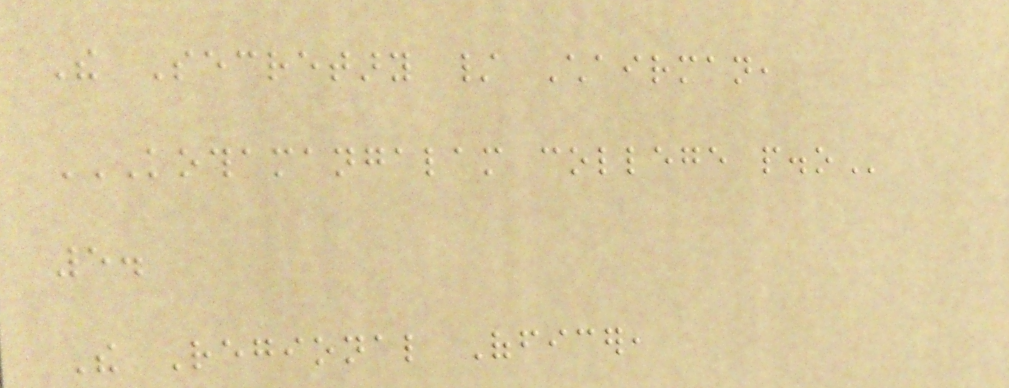The Secretary / Chairman,
KOTHAMANGALAM COLLEGE P.O
5.
The Regional Officer,
